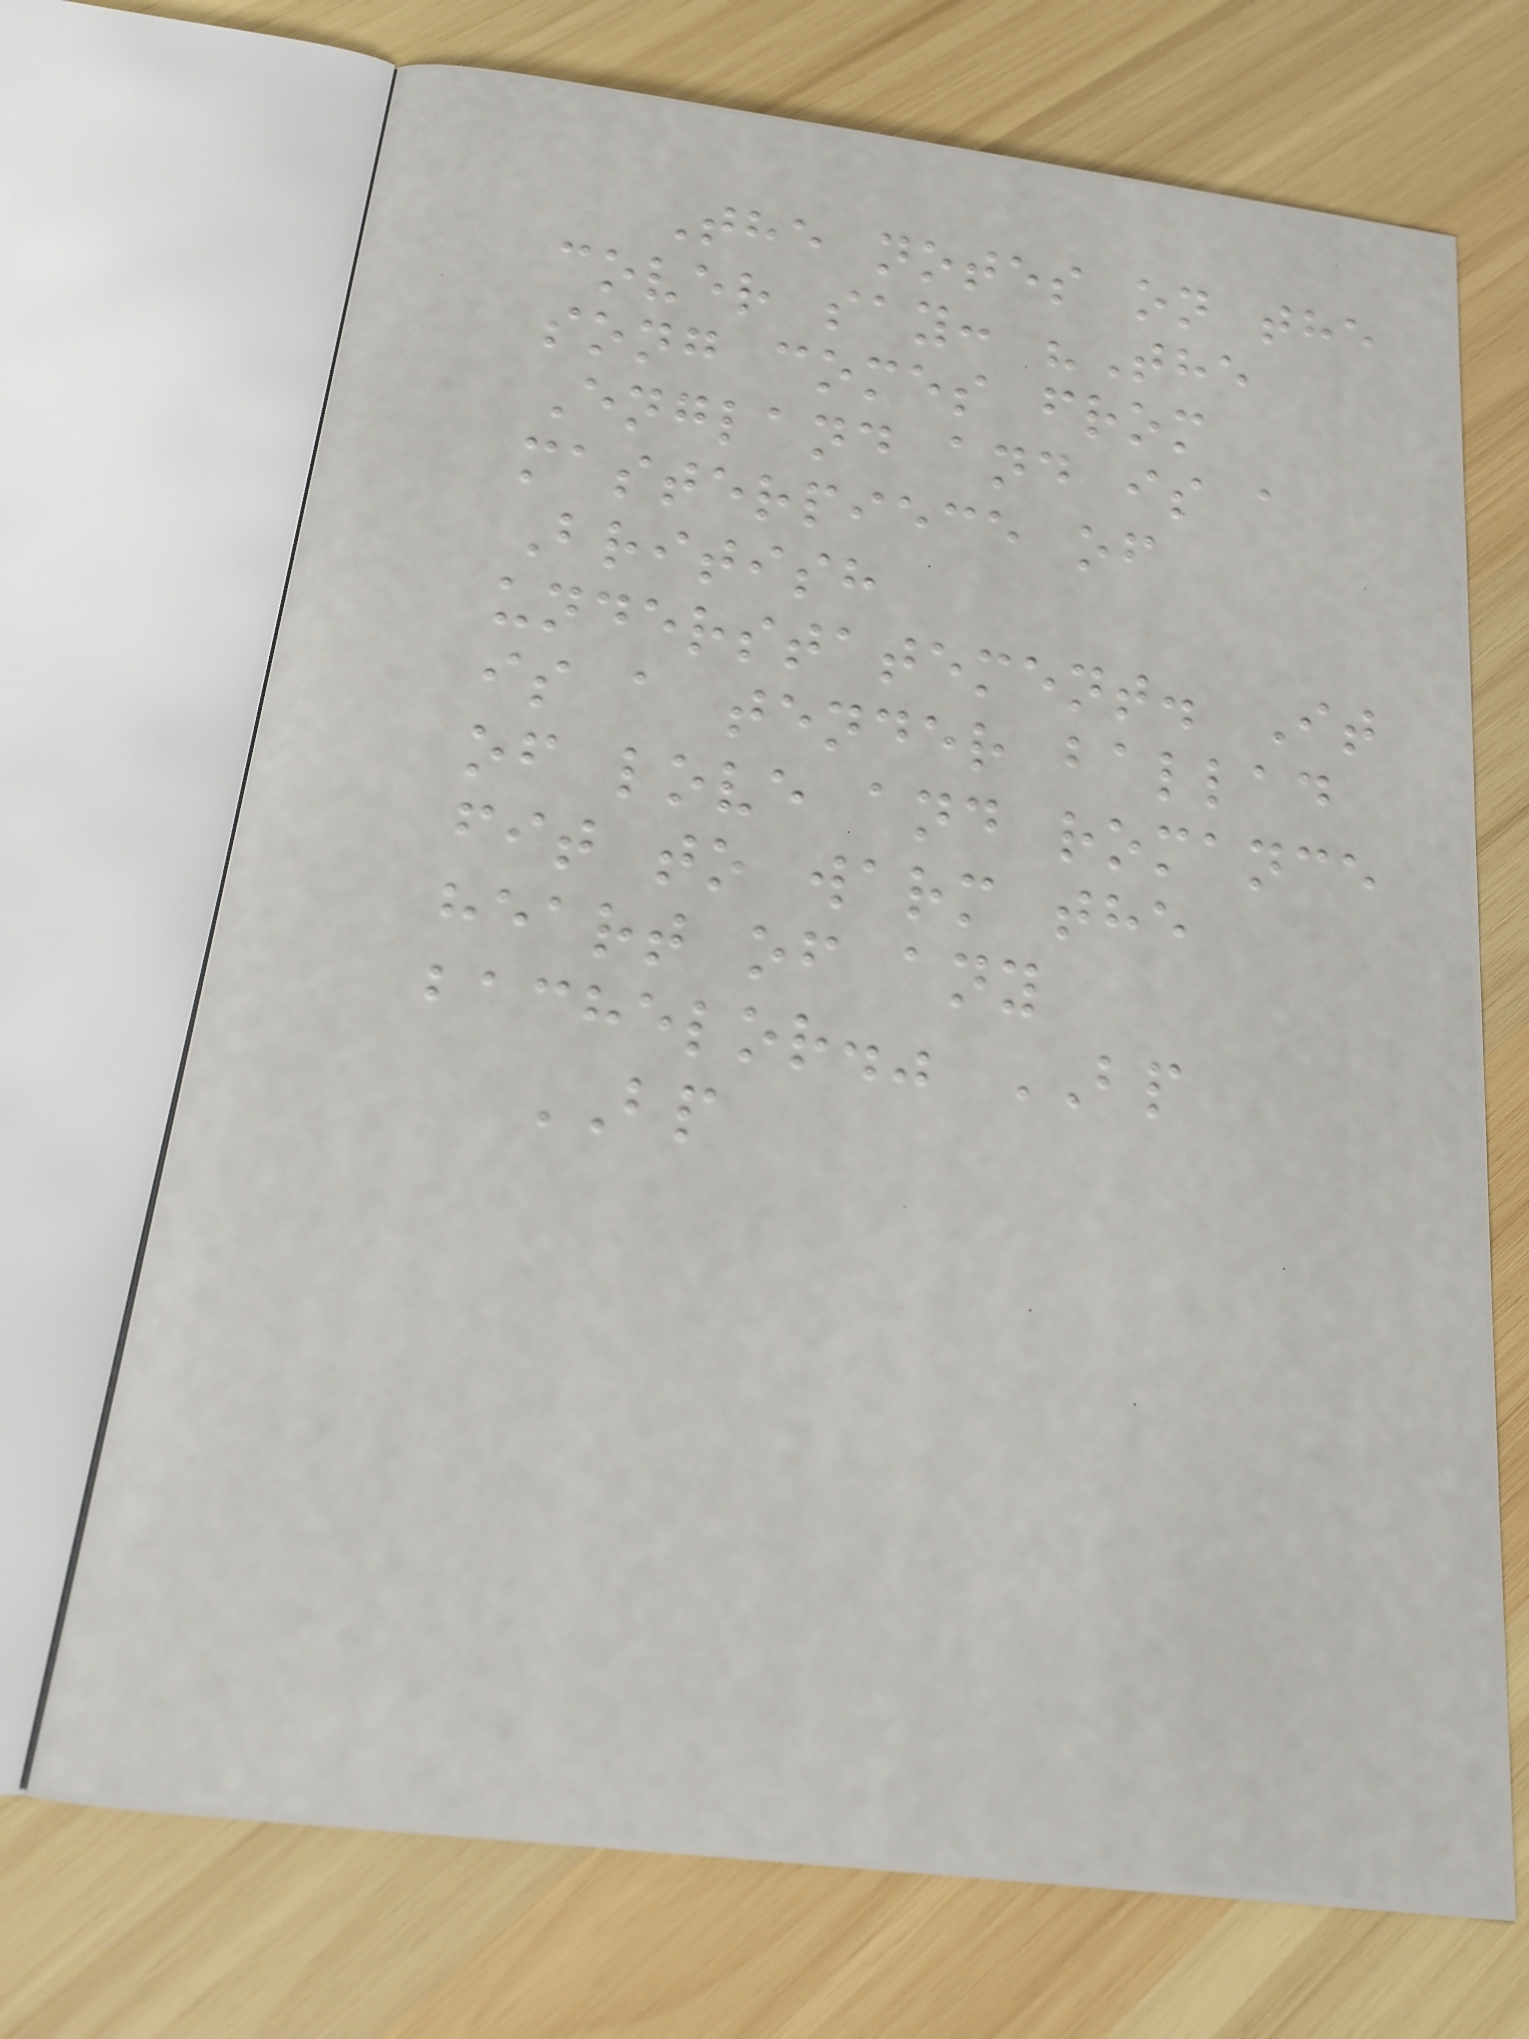The notes on the
cover say: "The
song comes from
England and is a
masterpiece of
British
understatement. It
is a tender ballad
of love and romance
fit to warm the
heart of any
bachelor." BP
BP
